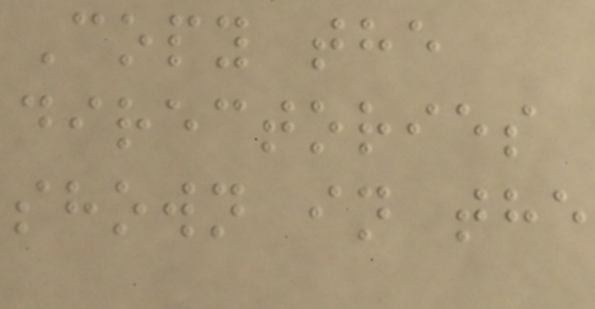Copy the
directories
shown in the
